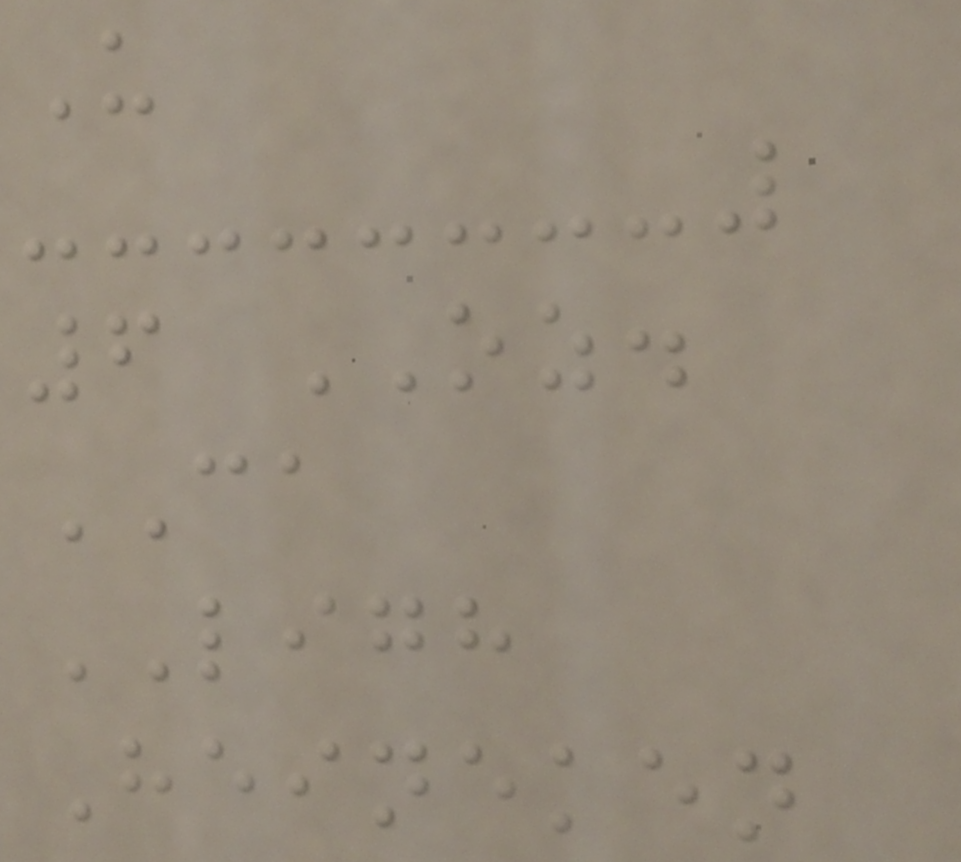U
6 OZ.
CA
LIGH
Heineken
